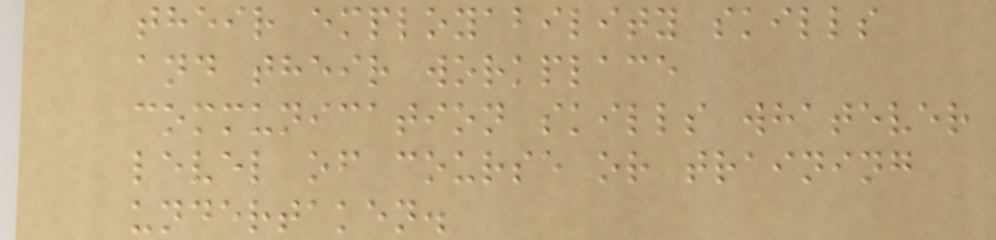their employability skills
and their workplace
communication skills whatever
level of course or training
undertaken.
